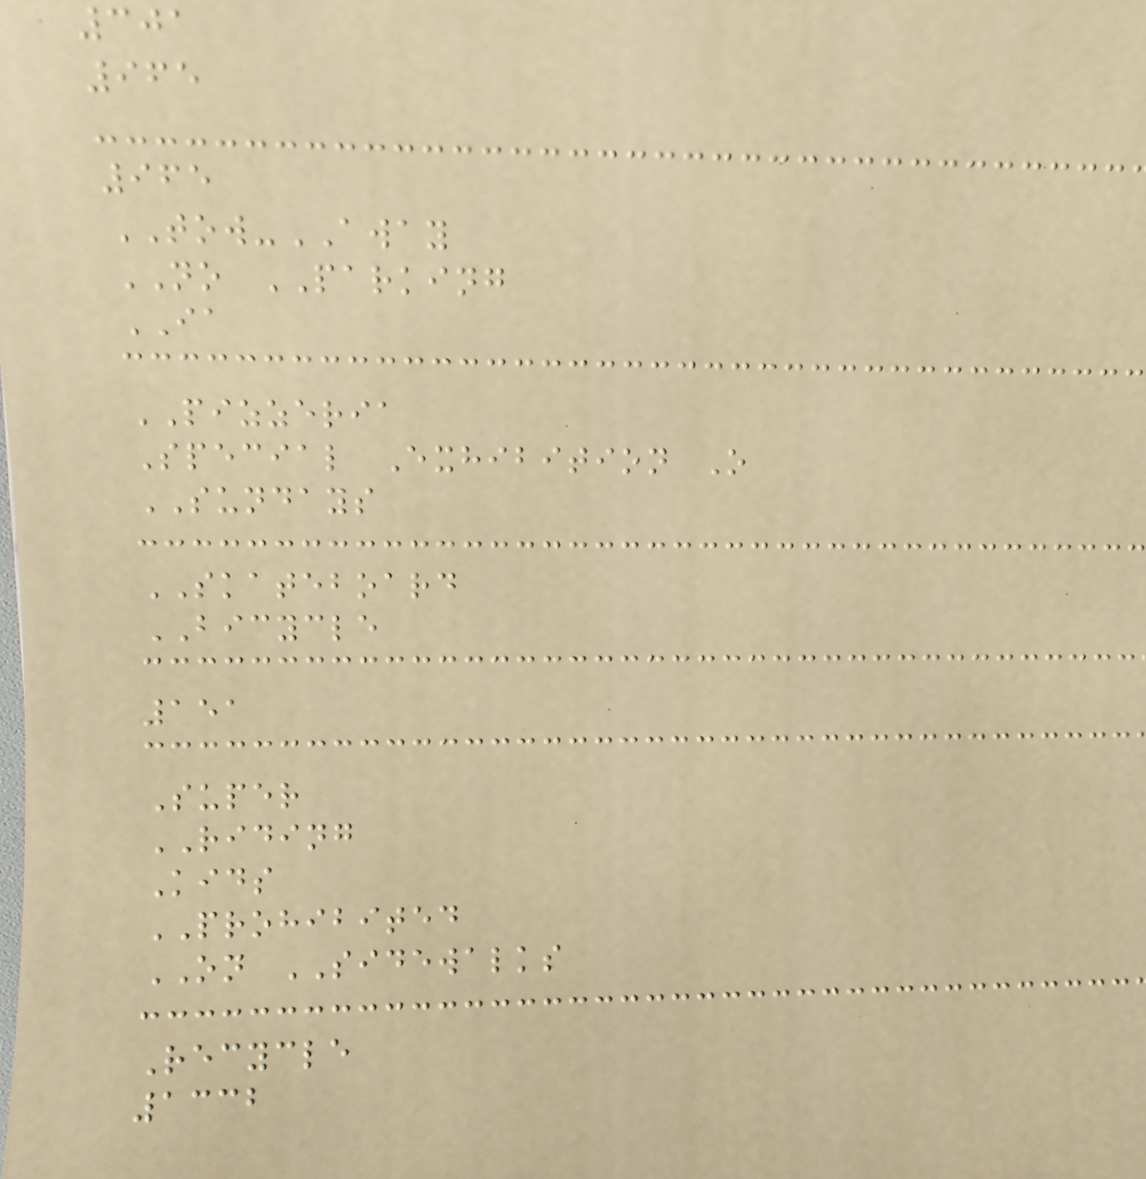301
965
965
TOW-AWAY
NO PARKING
IA
PIZZERIA
Special Exhibition O
SUNDAYS
SKATEBOARD
BICYCLE
151
Super
RIDING
Kids
PROHIBITED
ON SIDEWALKS
Recycle
1332
